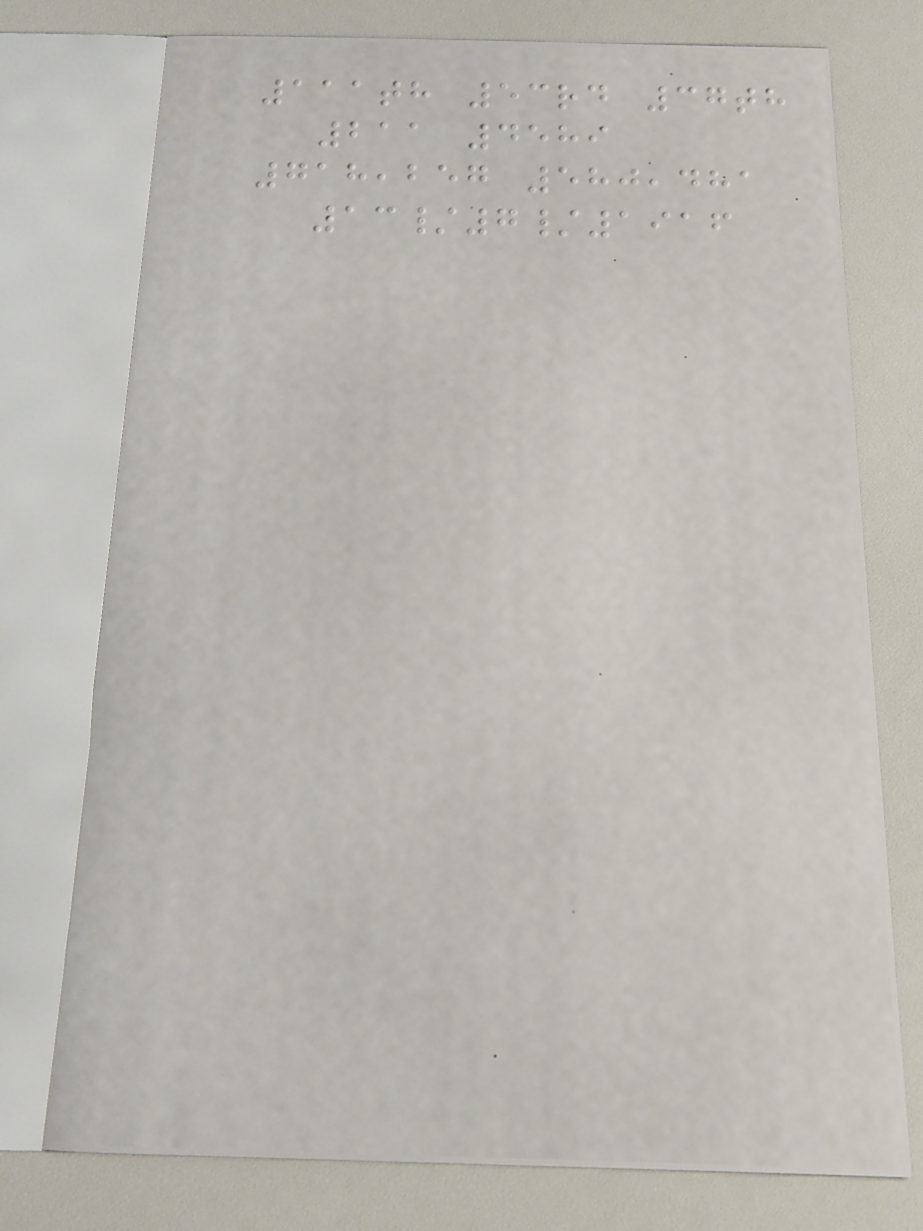111th 53rd 37th
211 4589
718,257 580,481
13/7/1916
